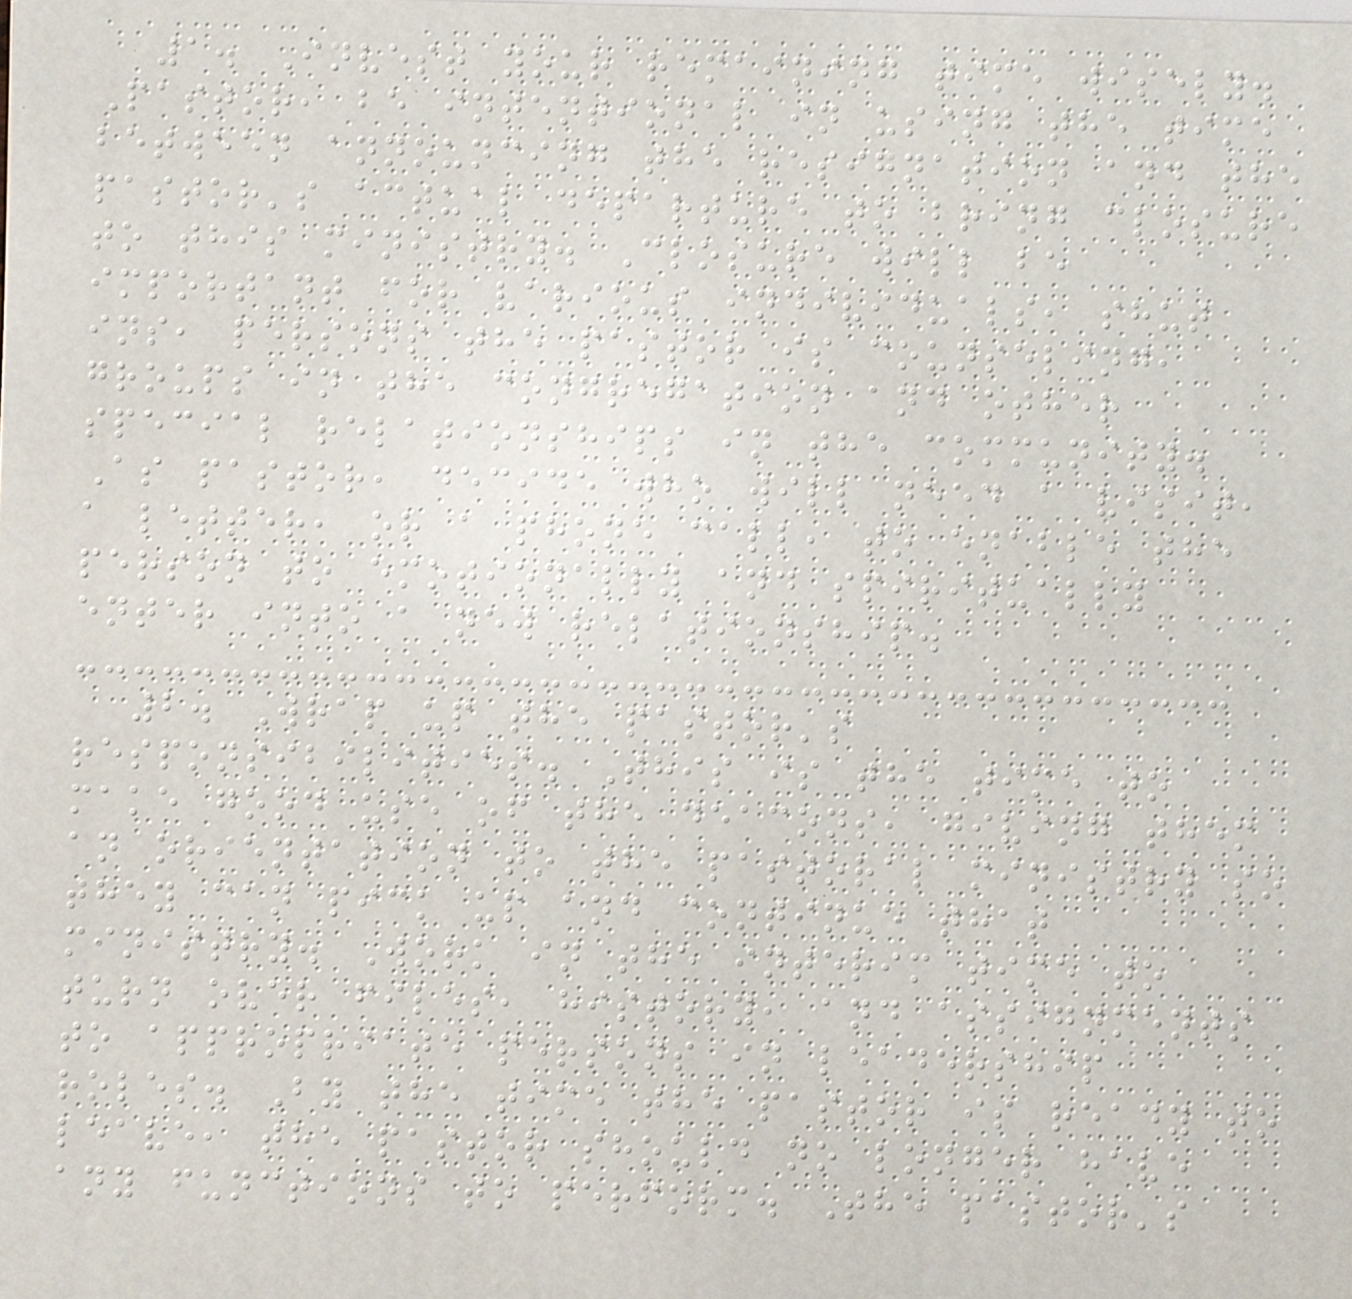1. Invest your remaining time wisely.
Pastor, be intentional in using the time
between announcing the resignation and the
pastor's actual departure to bring closure
to this ministry. Closure will be
important for various individuals, shut
ins, persons the pastor is counseling,
groups in the congregation and other
special relationships in the community.
As pastor, decide who will need a visit,
a letter, or a phone call, to enable the
person to emotionally and spiritually
enter into a new relationship.
2. Wrap up the pastor's
responsibilities. This is the time to
make good use of the deacons, giving them
an orientation to the pastoral ministry so
they can pick up and continue that
ministry. Work in the interim time to
turn over files, history, and assignments
to appropriate persons in leadership
roles. By the time the pastor is ready to
leave, the pastor should no longer have
any functions to perform. The pastor's
